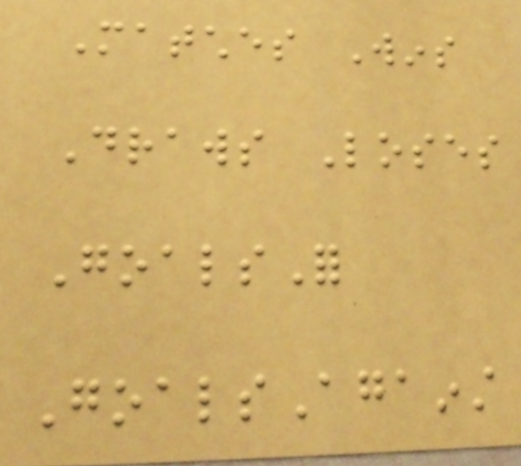Matches Wins
Draws Loses
GoalsFor
GoalsAgainst
